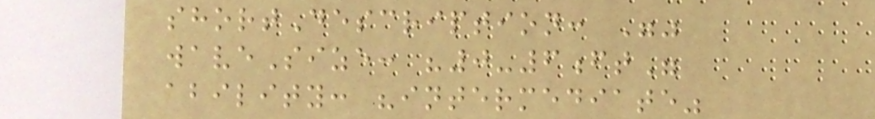shortDescription: ""
waveSize: "0-6ft"
ability: "intermediate"
